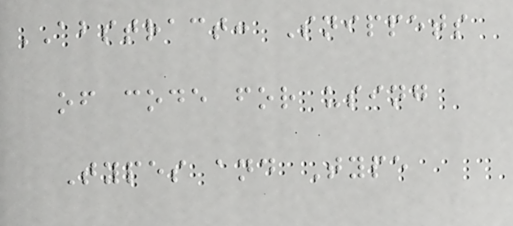ABSTRACT: Snippets
of code for using
Types and Type
